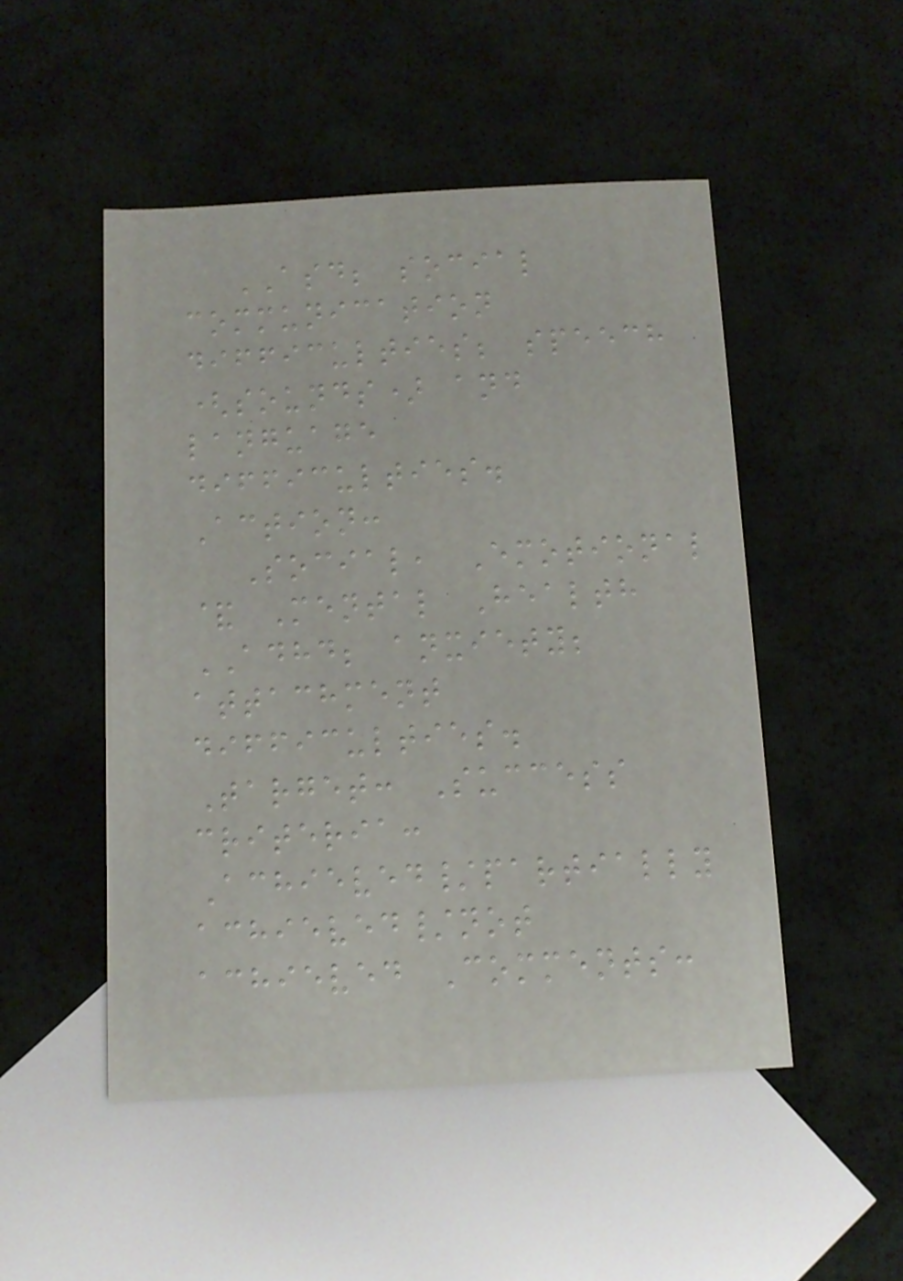ASD; social
communication
difficulties; speech
(sounds) and
language
difficulties.
Action:
Social, Emotional
& Mental Health
ADHD; anxiety;
attachment
difficulties.
Target: Success
criteria:
Achieved/partially
achieved/not
achieved Comments:
